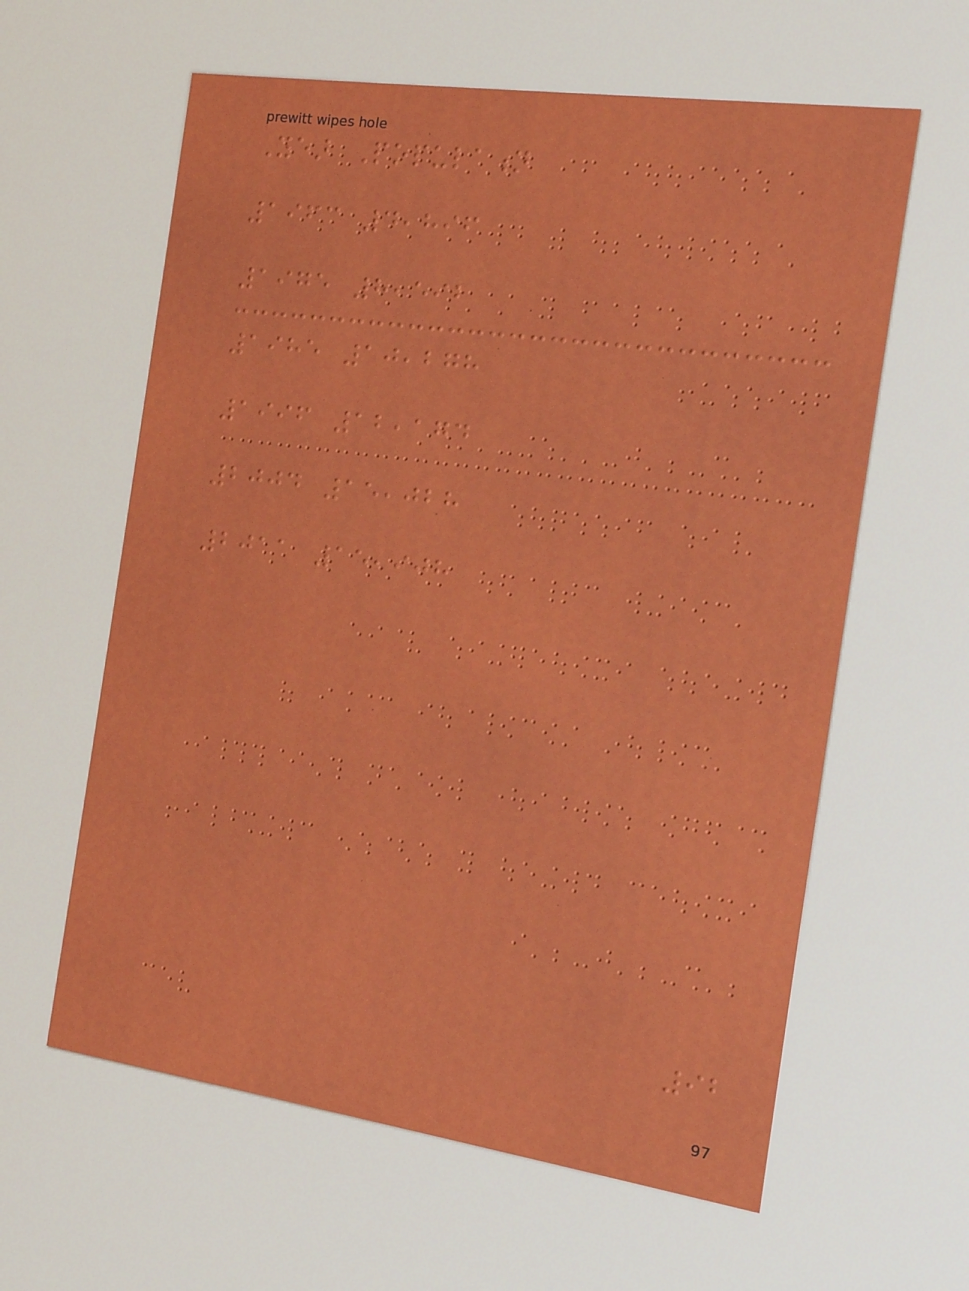Year Population
1963 4,896
1975 8,592
1985 10,278
1996 12,174
2004 15,028
2011 15,908
92
